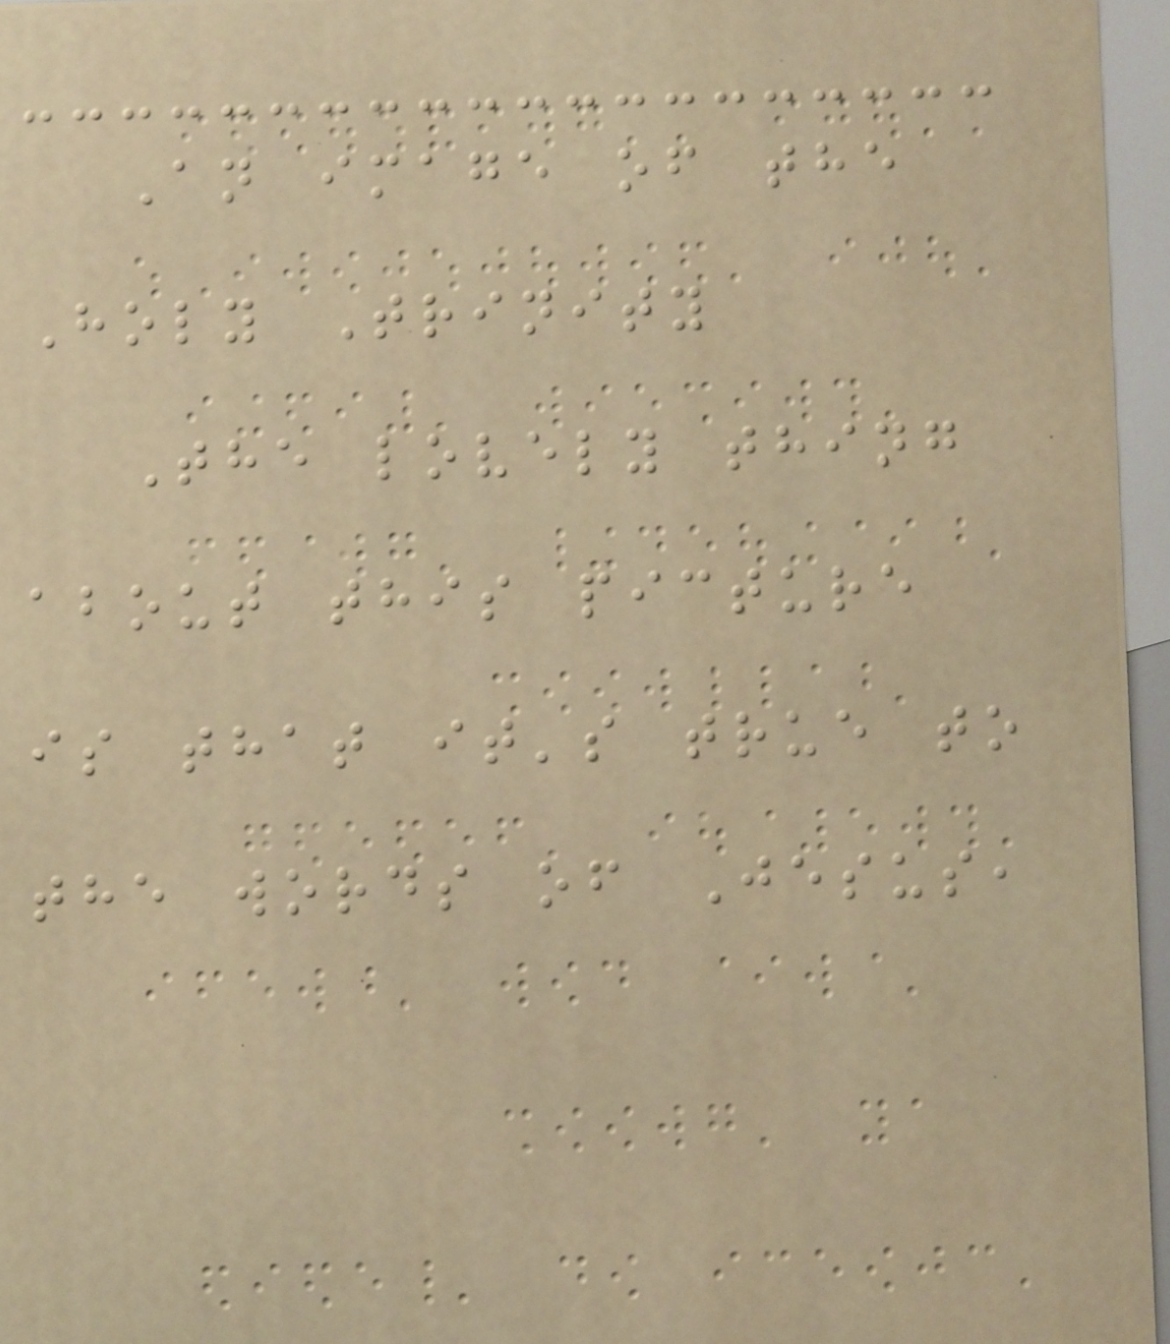An image of the
Holy Trinity
The lovely thing
about this picture
is that it's true to
the words of Jesus,
